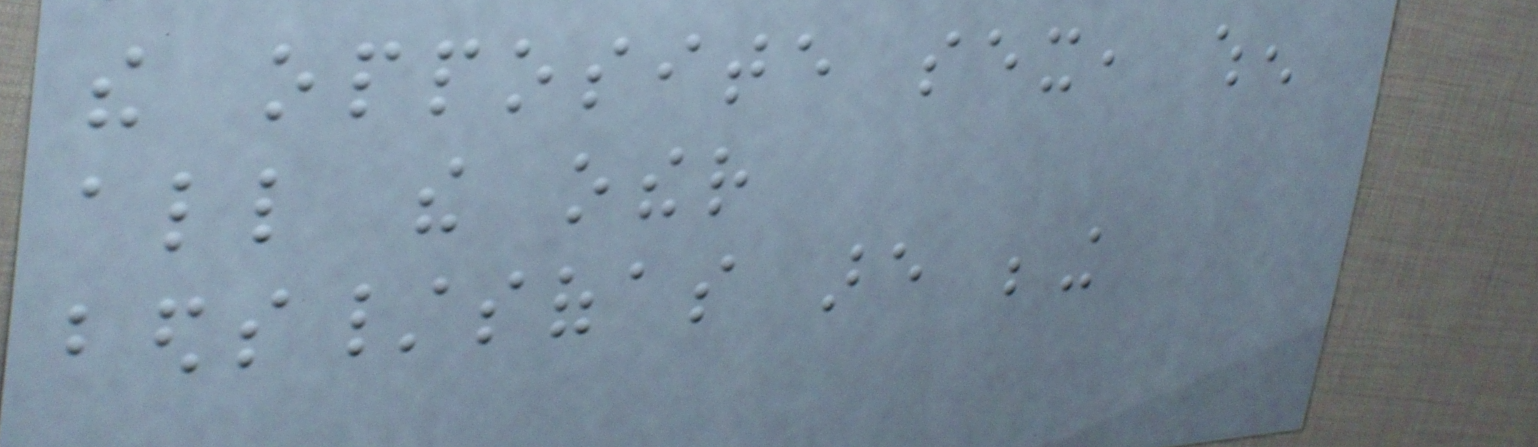the opposite sex, when
all the other
beds/sofas are being
